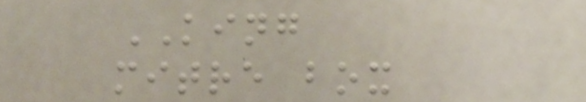KING
mitre box
